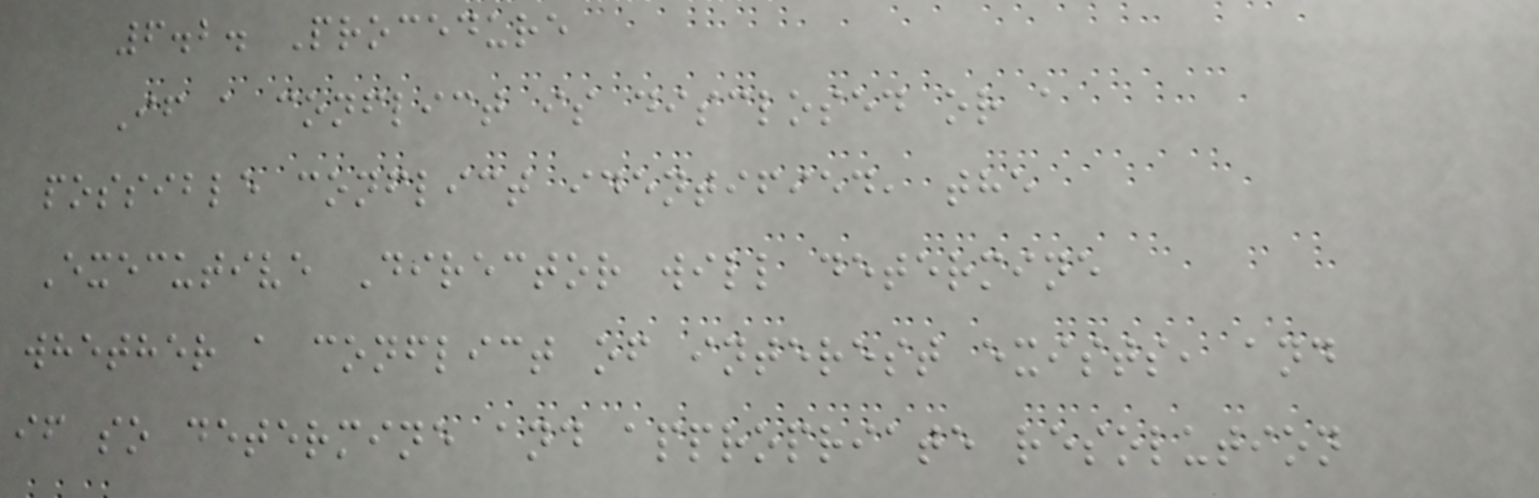6.2. Procedure
If a conflict is disclosed or a
possible conflict identified, the
Executive Director will determine
whether a conflict of interest exists, and
if so determine and appropriate resolution
